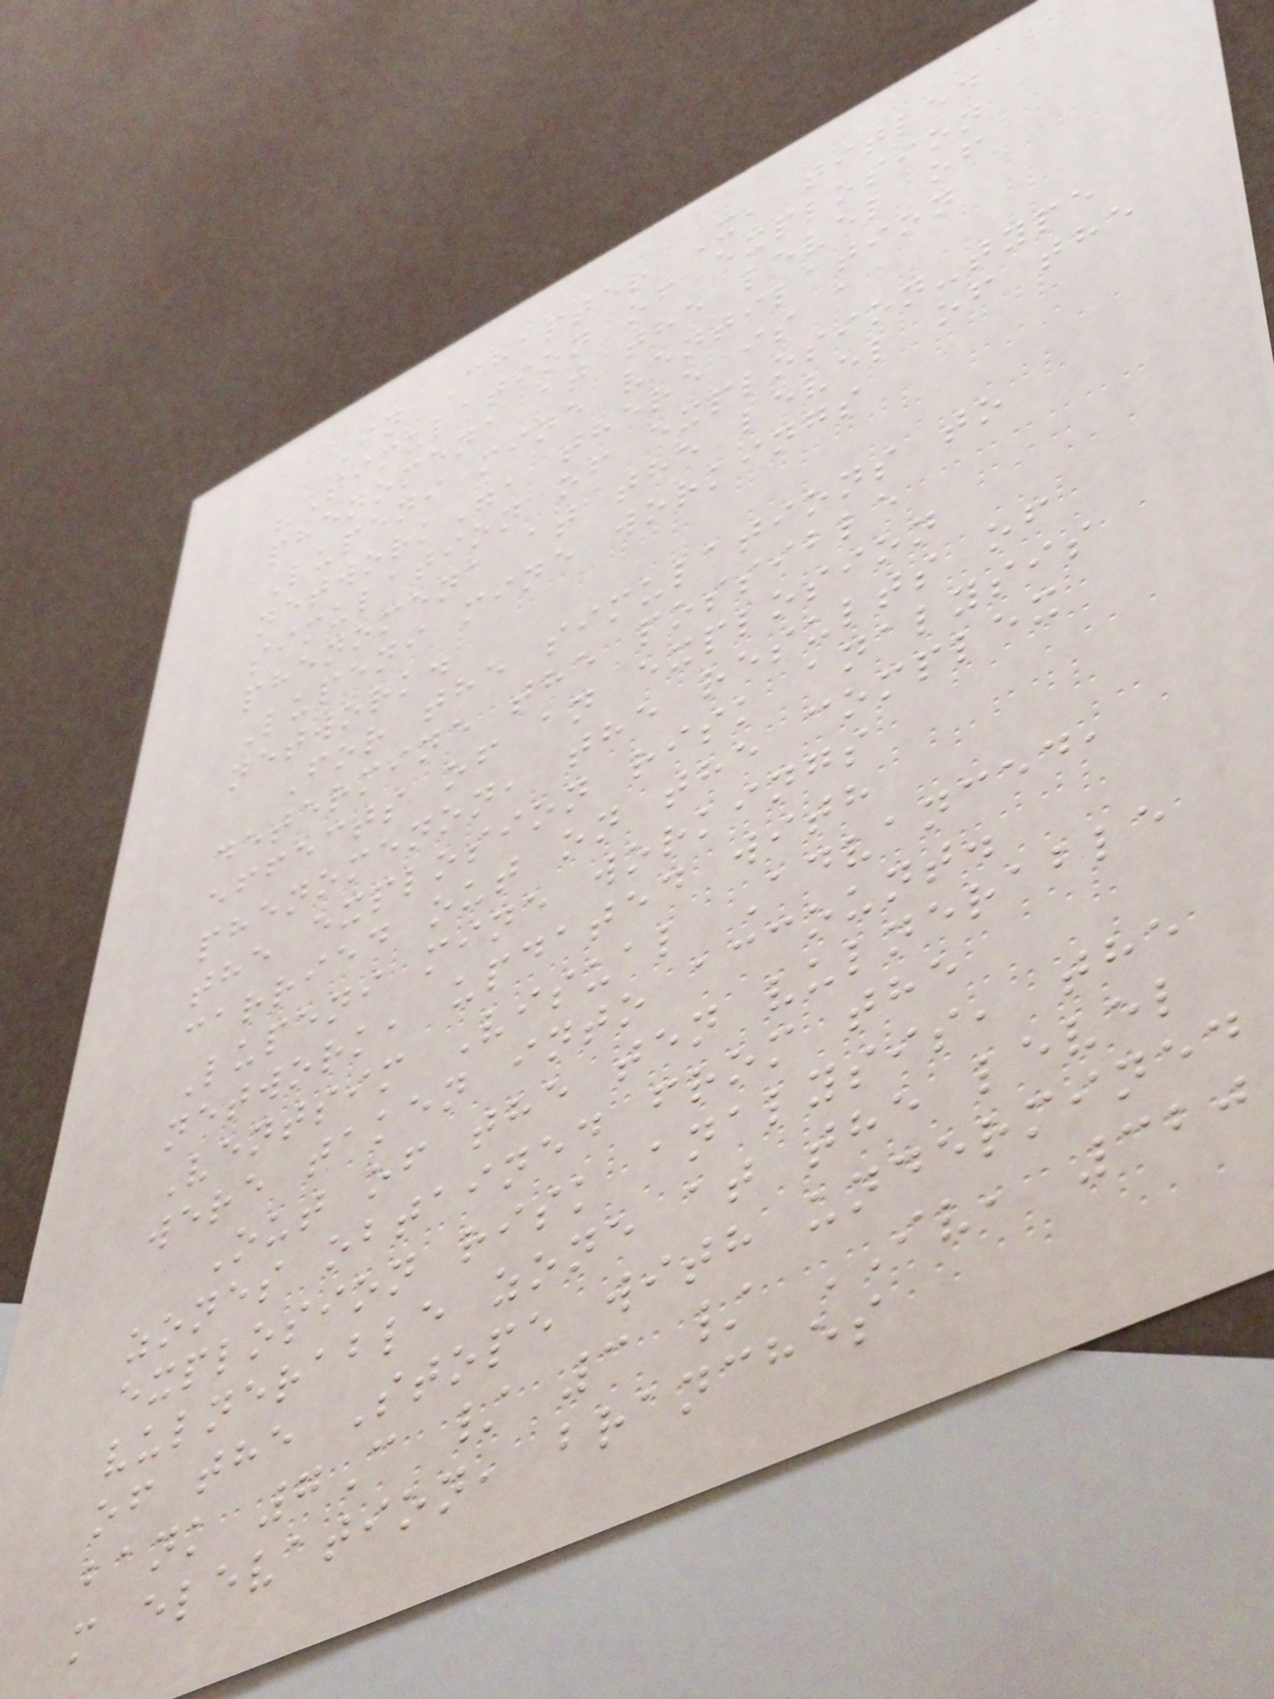In Chapter X, titled
"Simulation of explosion
phenomena at the level of
Lupeni mine ventilation
network", there is a
simulation of explosion-type
phenomena at the level of the
Lupeni mine workings
network.
For the simulations to
determine the possible
effects of an explosion
phenomenon, the results of
the explosion risk analysis
carried out on the complex
Lupeni mine workings
network, updated with
Ventsim Visual Advanced,
were taken into account.
Out of the ten vulnerable
zones obtained from the
explosion risk analysis, the
vulnerable zone at the level
of the Stope with undermined
bank 7C / 3 / IV, 320
m elevation, branches
